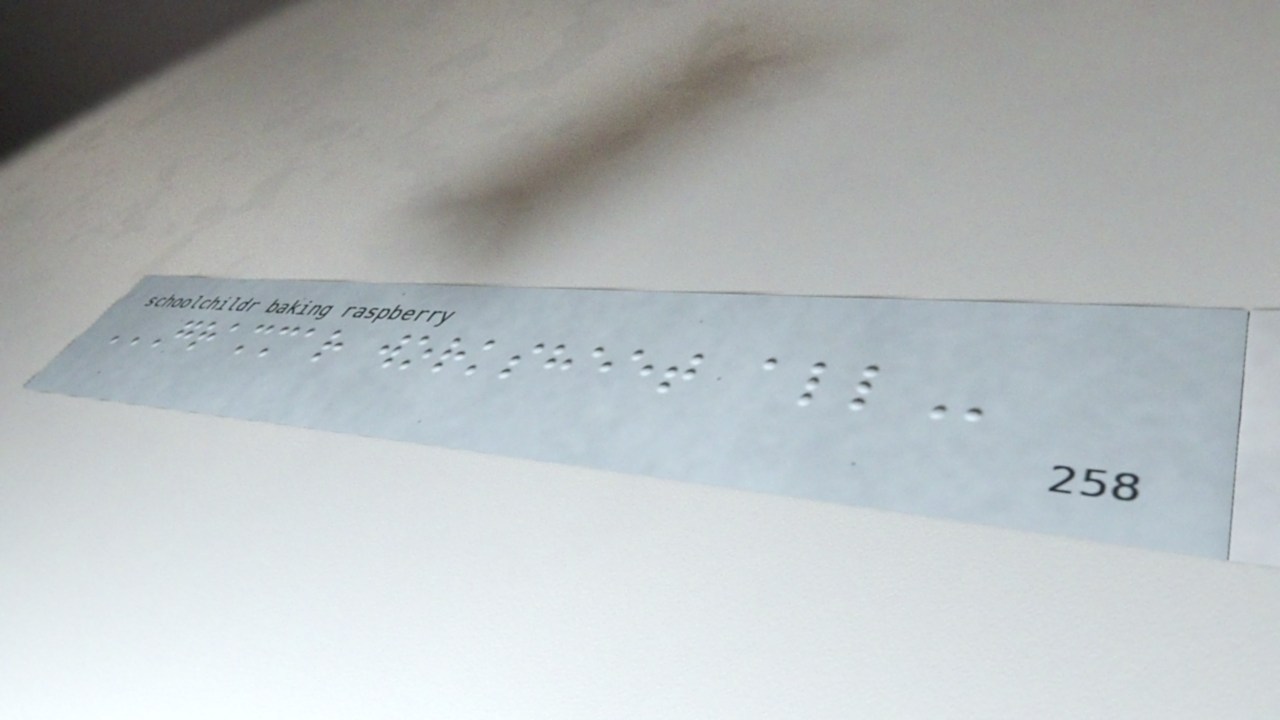GRAMMAR WORKSHEET ALL
